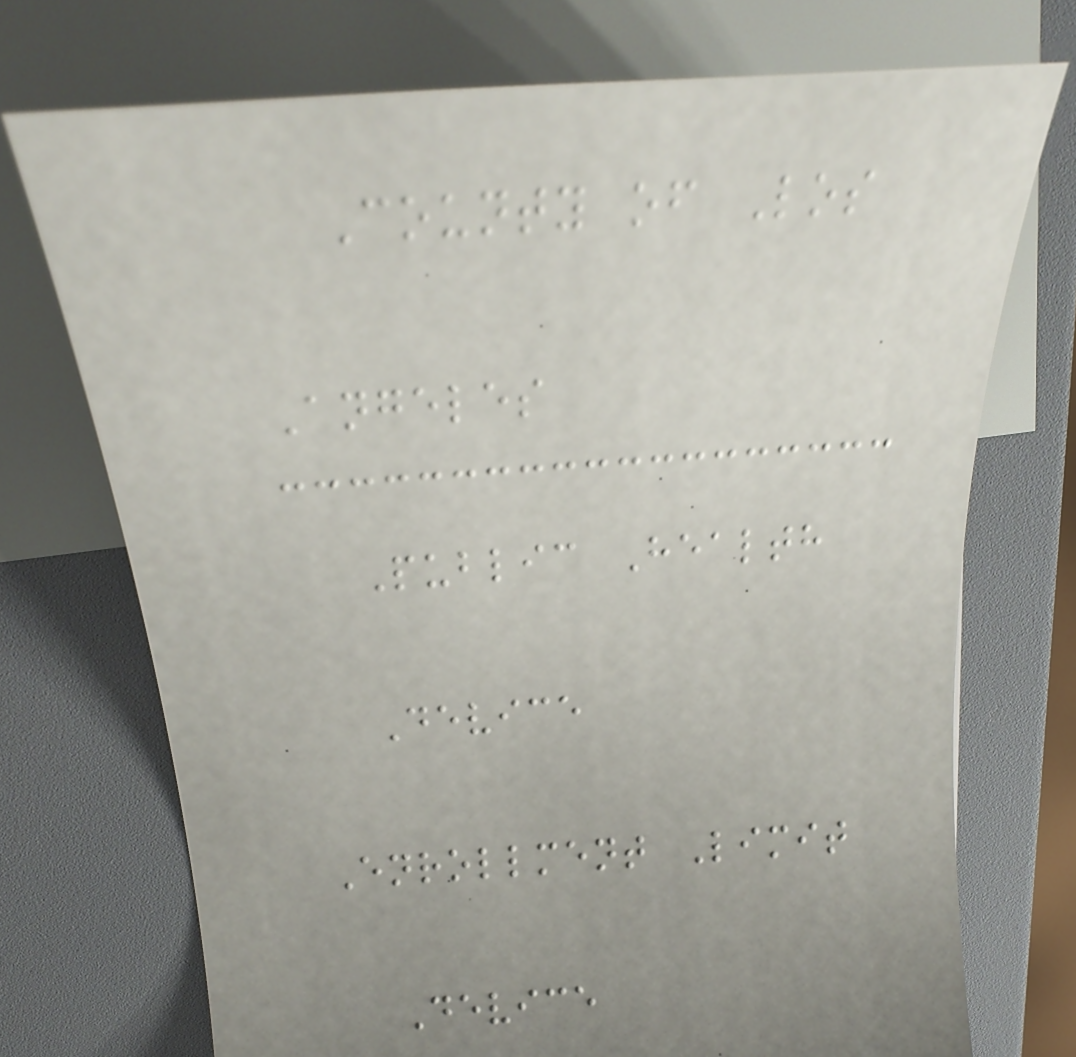County of Los
Angeles
Public Health
Device
Enrollment Limit
Device
